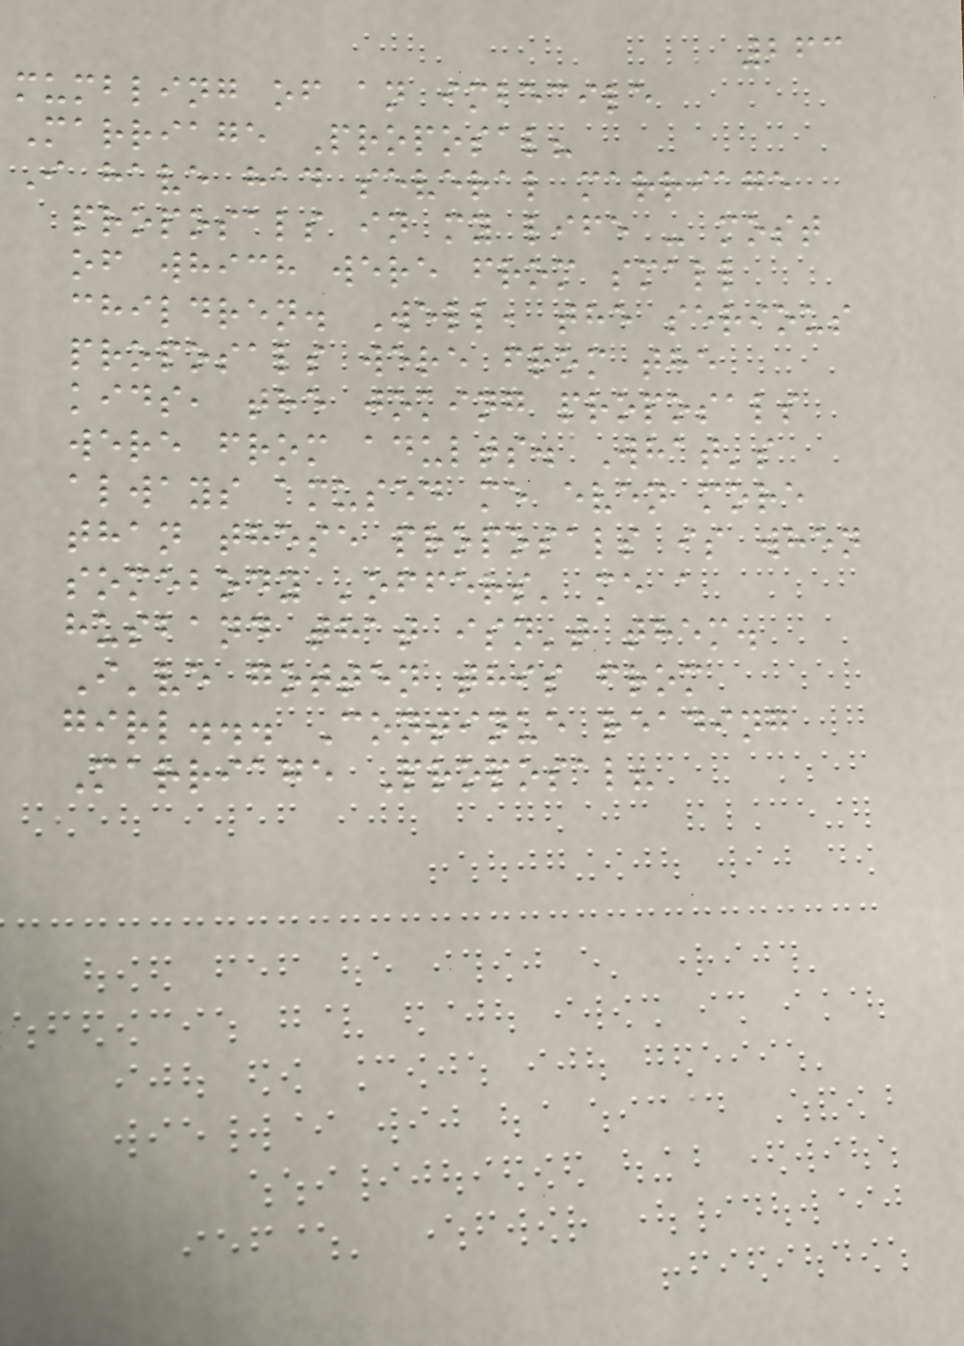263
mumbling of an imbecile
Marriage Proposal?
I have had several marriage
proposals in my life - most
of which were from small
children. Well, the serious
proposals were from the
kids, the joking proposals
were from adults. What's
always amused me even more
than these proposals is when
somebody 'offers' me a
husband that isn't them.
I've gotten this from
girl... Continue reading
Marriage Proposal?
